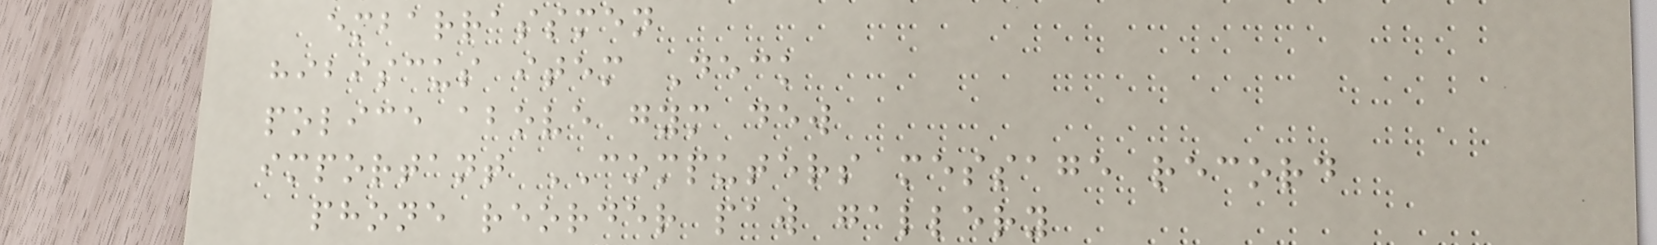embarrassmen
hibiscus item Deck
police above gym dew
important COMPUTERS message record
phone reorder paw gallery
